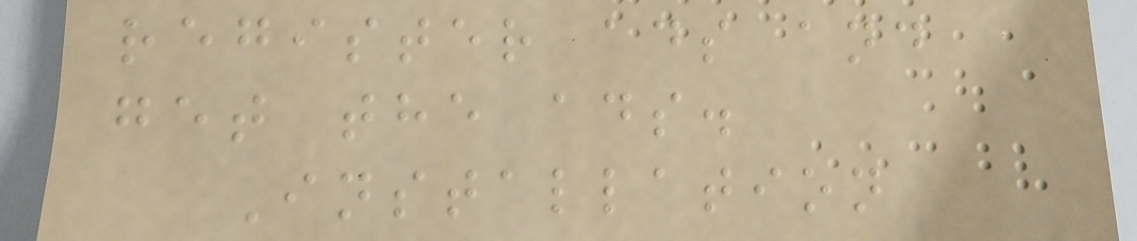register ads and
get the ads.
Installation
